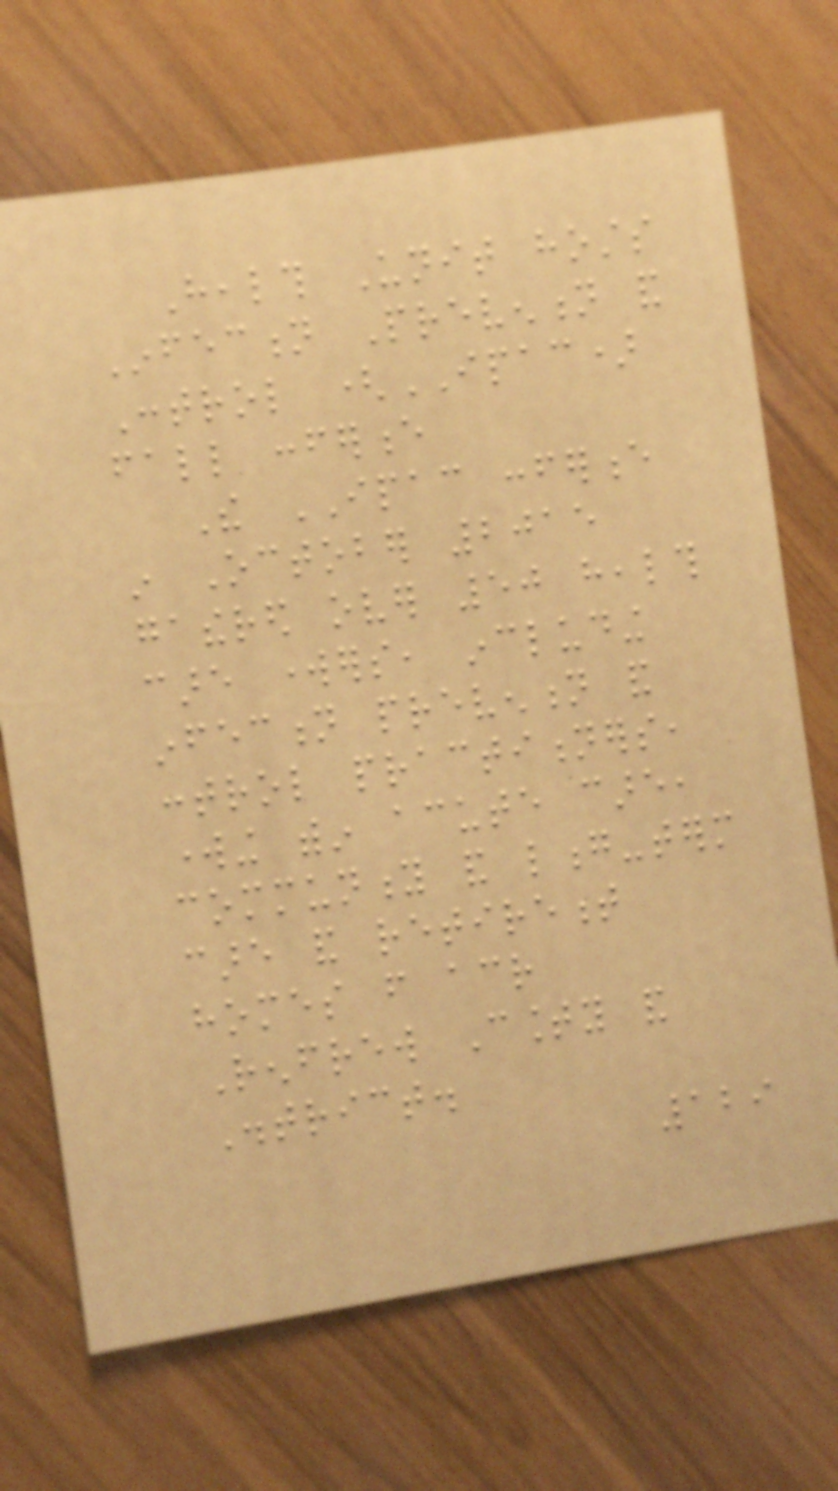Health Unit hosts
Infection Prevention and
Control (IPAC)
fall conference
The IPAC conference
in October 2015
gathered over 50 health
care workers, including
infection prevention and
control practitioners,
working within acute care,
community and long-term
care and retirement
homes from across
Renfrew County and
District.
129
